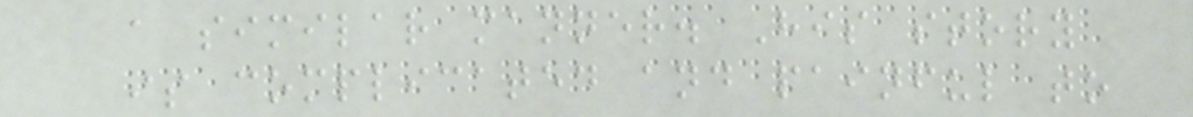a similar manner. His story
is complicated and painful to
